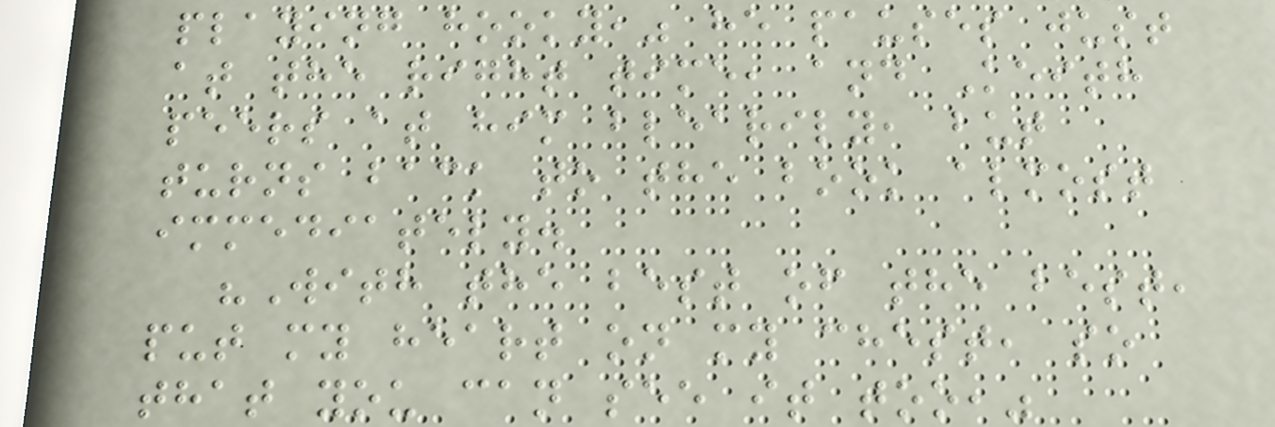playing hooky," he pauses just
at the right time, and Keith
peers at him blearily, but
turns back to the book almost
immediately.
"With the best of the best,
put my heart on my chest, so
that you can see it too,"
